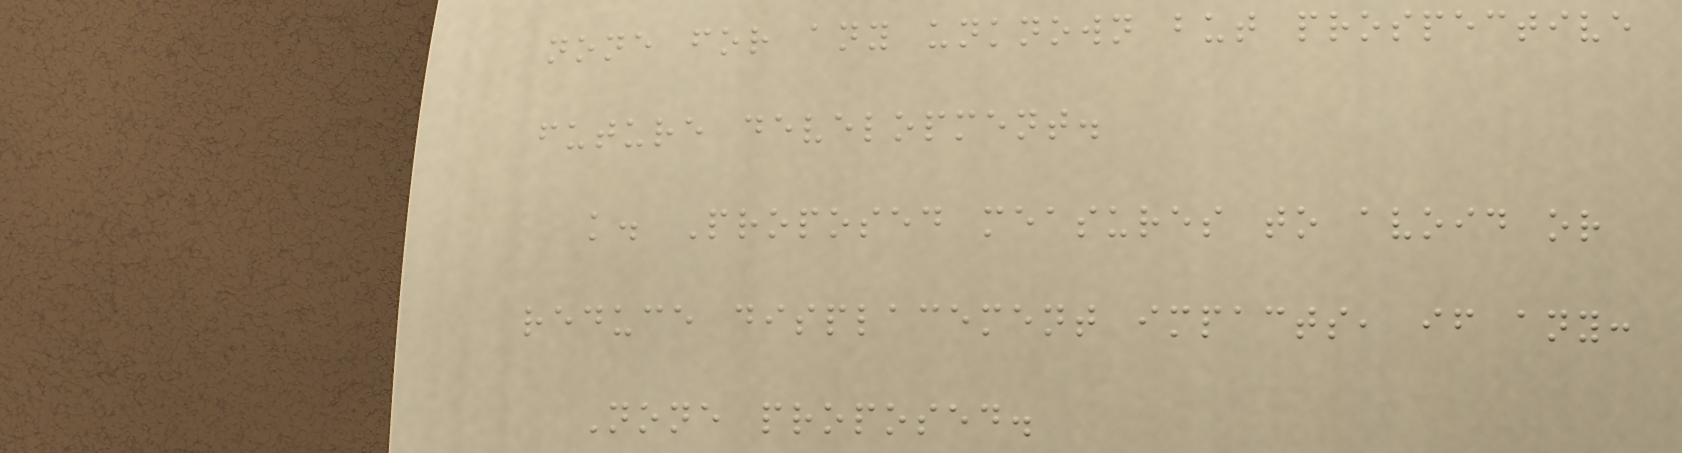none for any unknown but prospective
future development.
k. Proposed measures to avoid or
reduce displacement impacts, if any:
None proposed.
